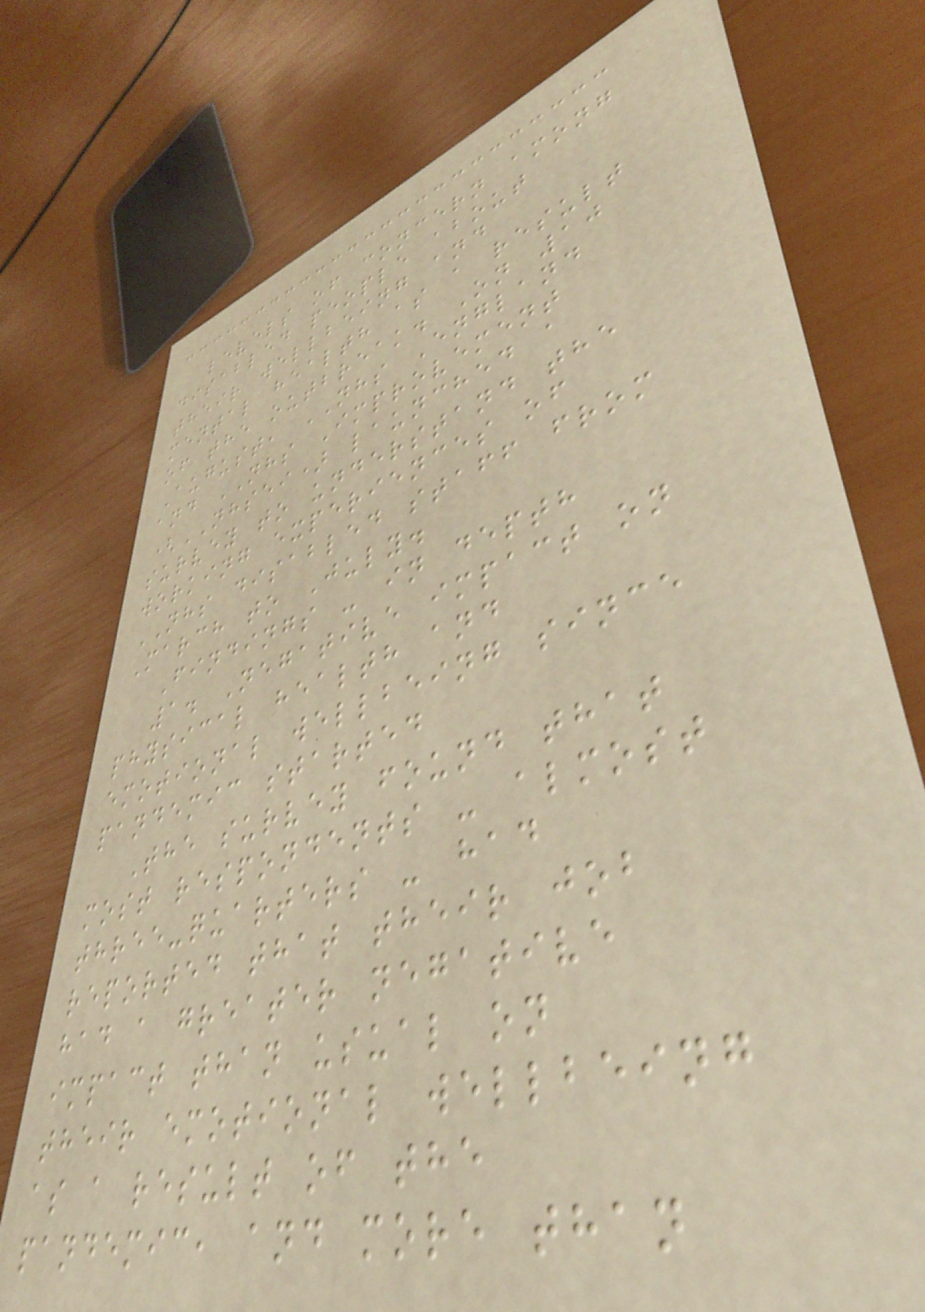levels of concern among
disabled people about
their wellbeing and
mental health as a result
of the outbreak. On 10
August, NHS England
and NHS Improvement
(NHSEI) launched a
survey to understand the
working experiences of
NHS disabled staff from
March to July.
Findings - in depth
1. Negative impact on
physical health and
emotional wellbeing since
pandemic started
The survey found that
most respondents - almost
three-quarters - had
reported that their job
had a greater negative
impact than usual on
their emotional wellbeing
as a result of the
pandemic, and more than
